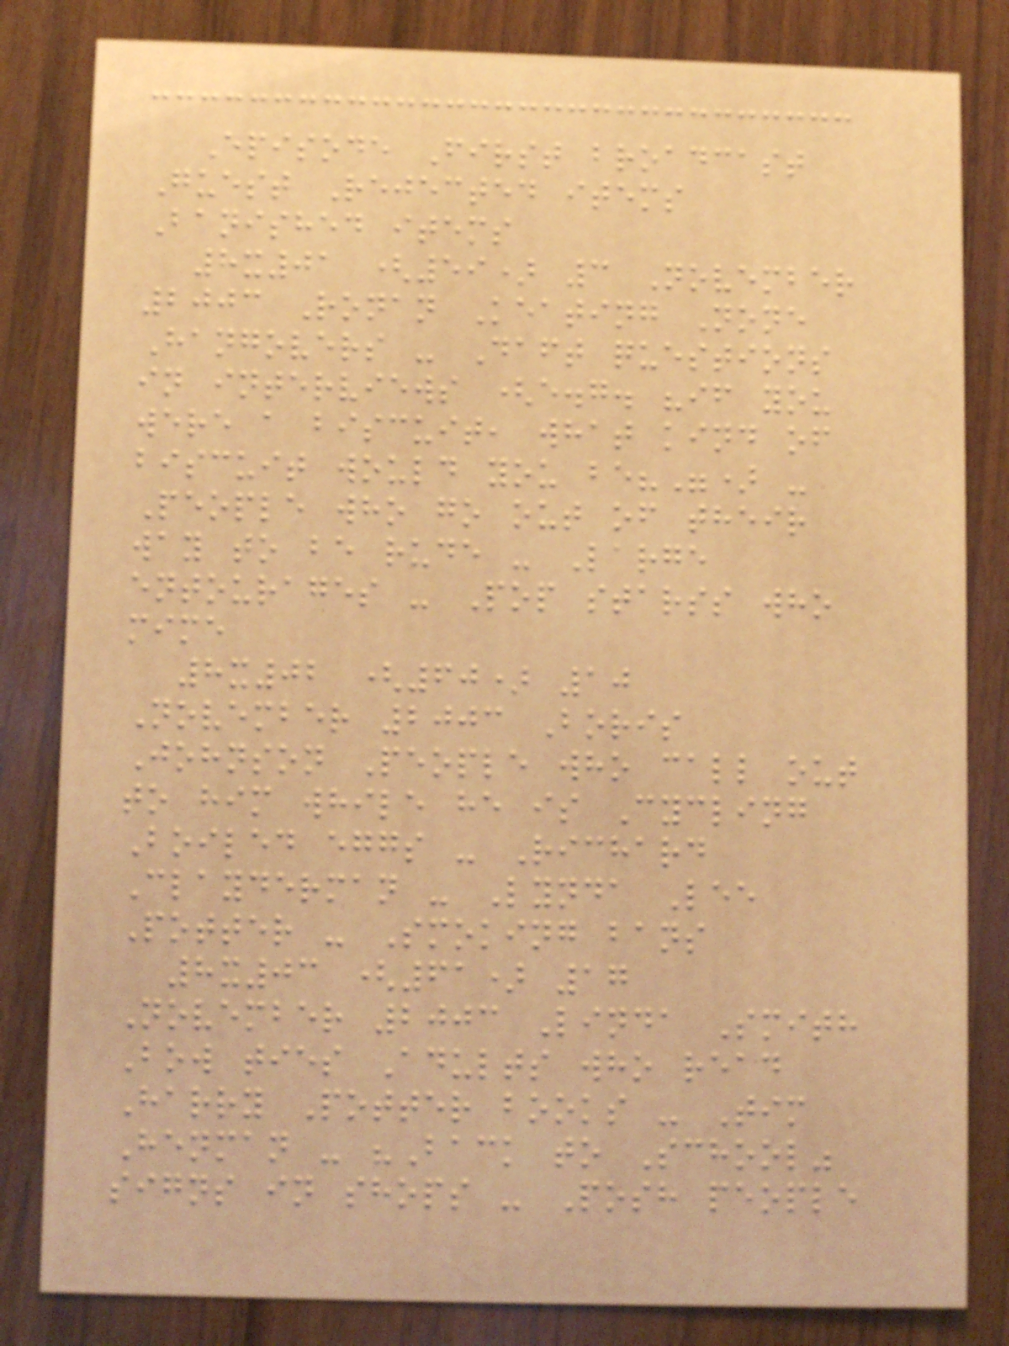Episode First broadcast
Guest Rejected items
Banished items
8x01 (59) 3 November
2003 Ronan Keating None
Hangovers - Daft questions
in interviews (e.g. "if you
were a biscuit, what kind of
biscuit would you be?") -
People who go out of their
way to be rude - Large
entourages - Pop starss who
mime
8x02 (60) 10
November 2003 Boris
Johnson People who call out
to him while he is Cycling
Boiled eggs - Richard
Clayderman - Lynda Lee
Potter - Smoking bans
8x03 (61) 17
November 2003 Linda Smith
Bow ties Adults who read
Harry Potter books - Tim
Henman - "Back to School"
signs in shops - Posh people
